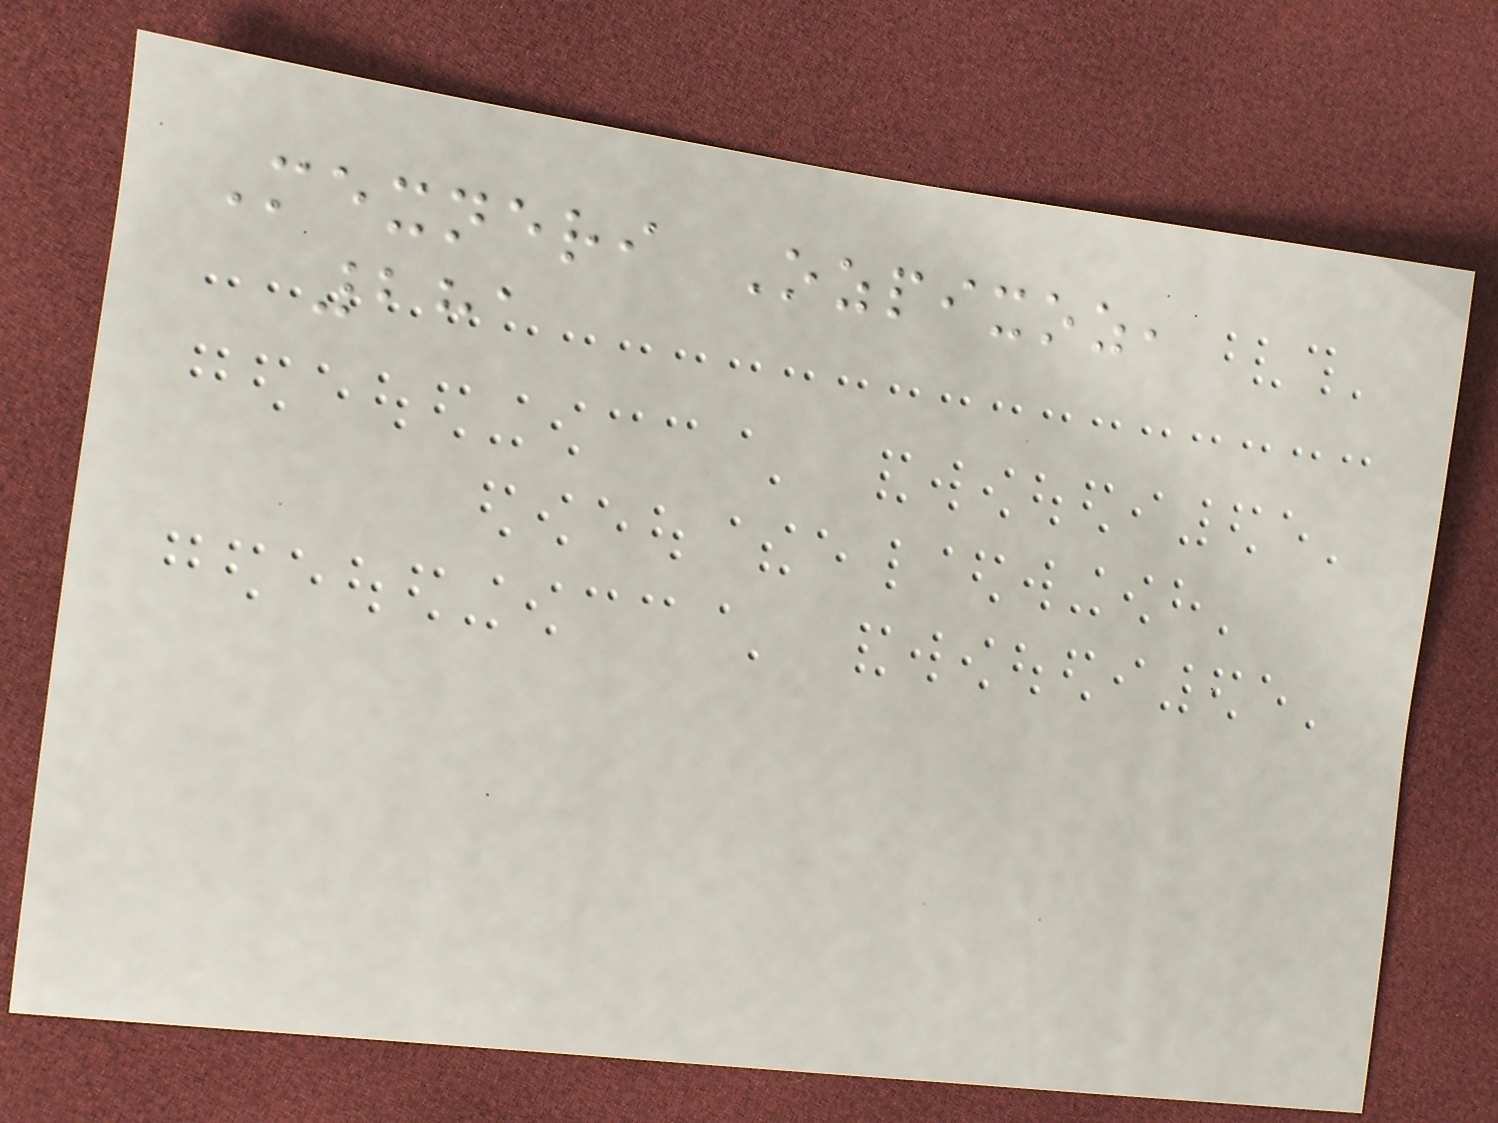Mexneri Ozpixoz,
281
